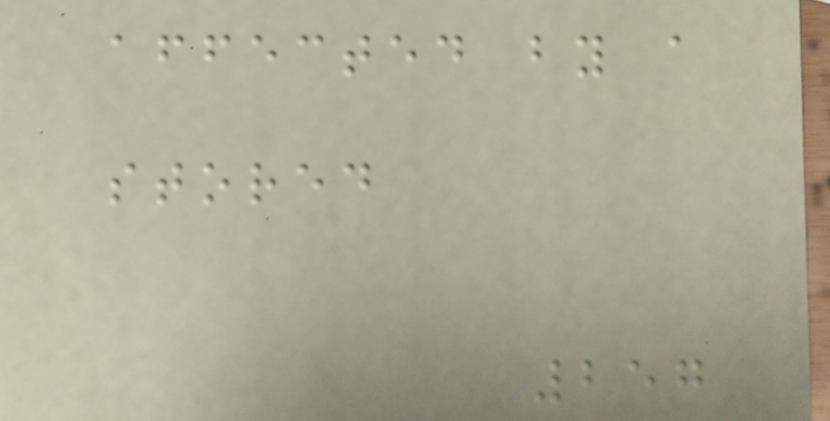affected by a
stored
257
